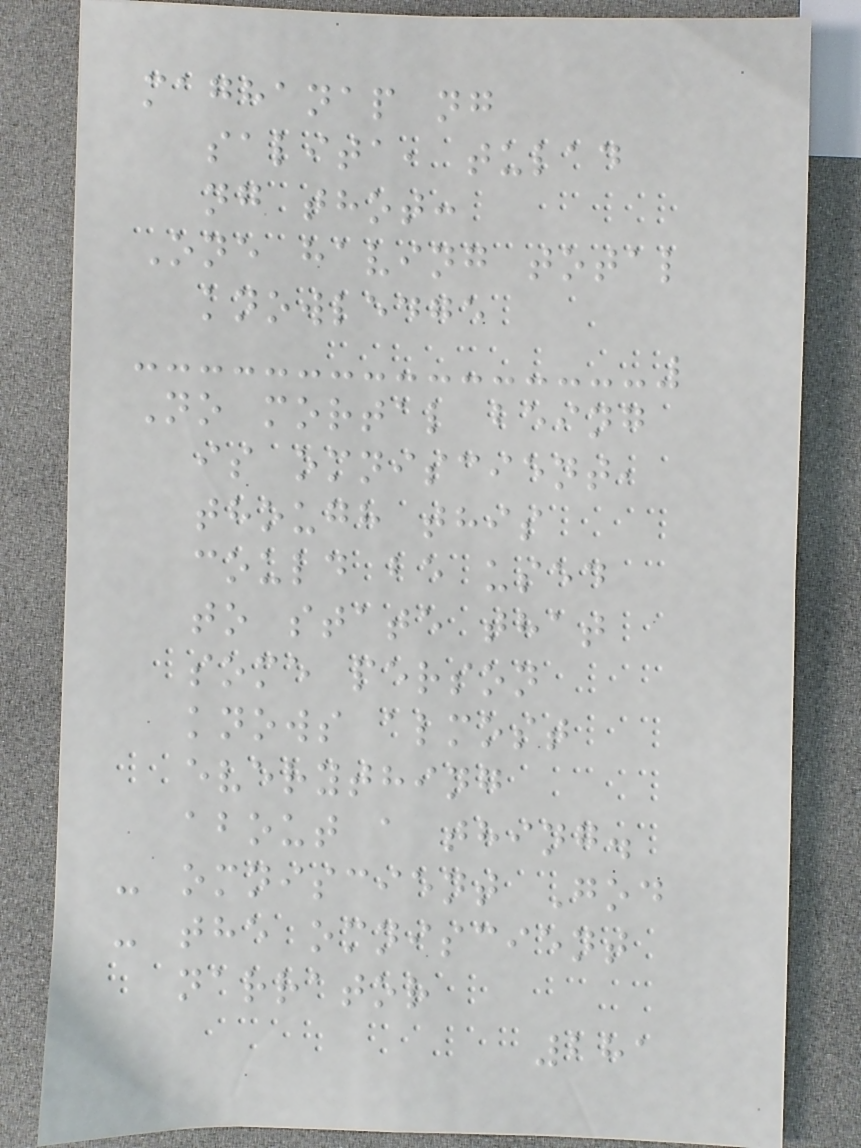maghanap ng
salita, tulad
ng thot:
One having total
knowledge
No mortal being
is omniscient,
though this
could be used
to state that
some person
knows almost
everything
about a thing.
- omniscient God
- the omniscient
narrator
281
